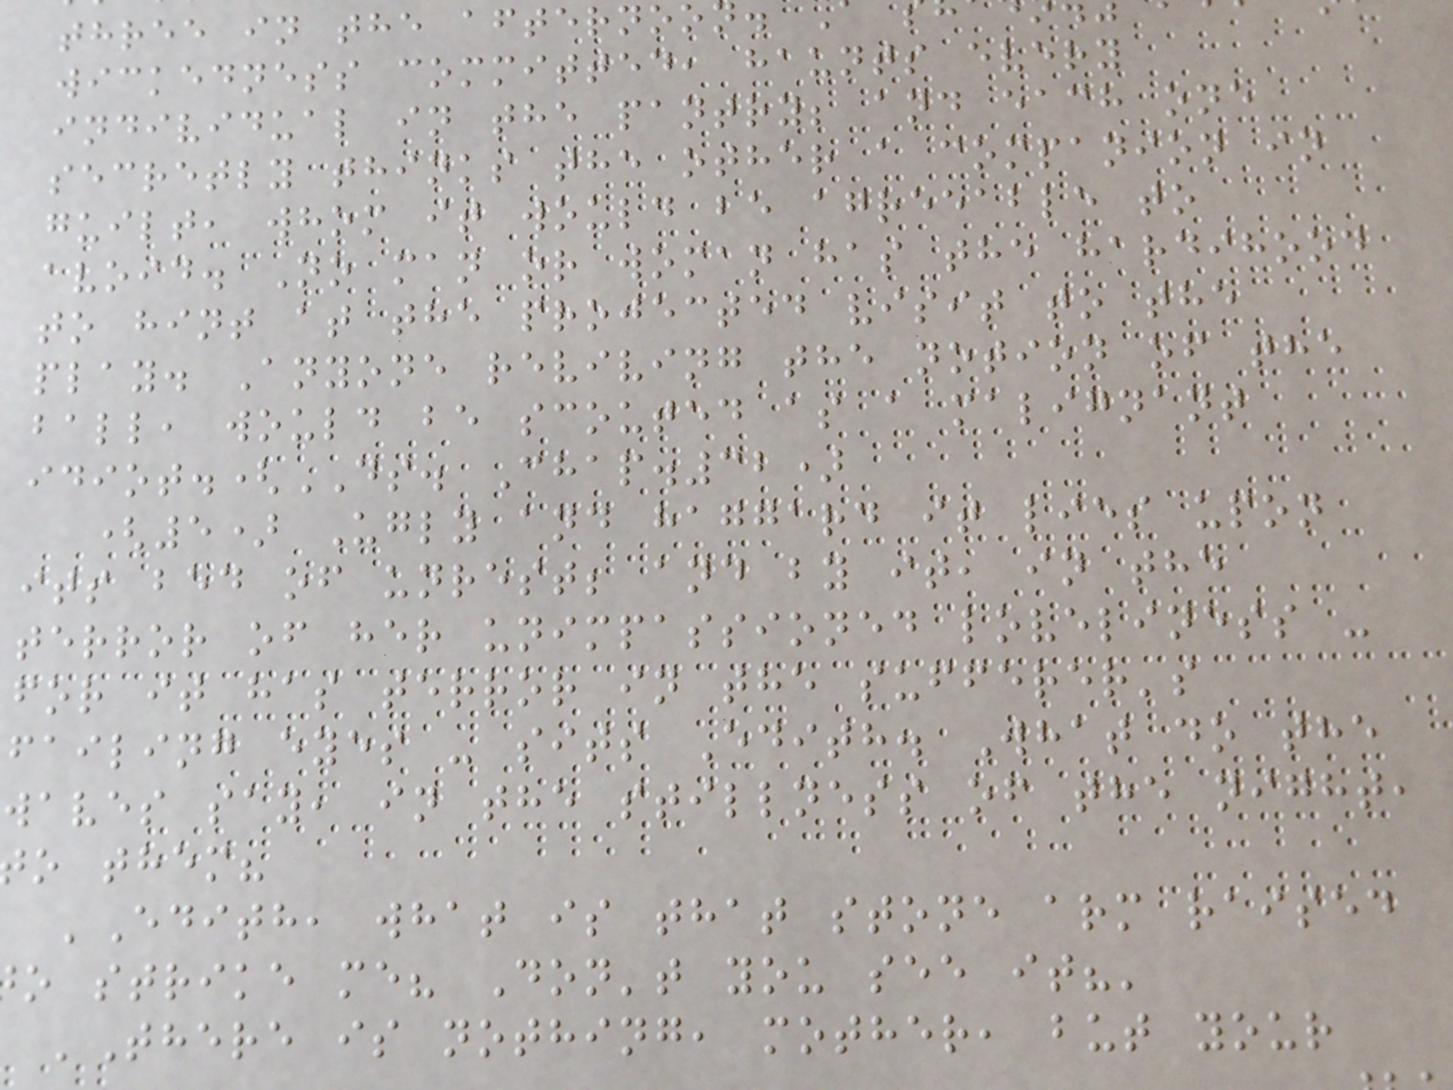three in the afternoon.
wickedness committed, haunts every
individual in the pantry; and each one
secretly thinks the other a companion in
guilt, whom it would be agreeable to
avoid. No man or woman has the hardihood
to hint at the projected visit to the
play. Anyone reviving the notion of the
ball, would be scouted as a malignant
idiot.(DS. Chap.32)
(5) Ugly and haggard it lies upon
its bed of unrest; and by it, in the
terror of her unimpassioned loveliness -
for it has terror in the sufferer's
failing eyes - sits Edith. What do the
waves say, in the stillness of the night,
o them?
'Edith, what is that stone arm raised
o strike me? Don't you see it?'
'There is nothing, mother, but your
